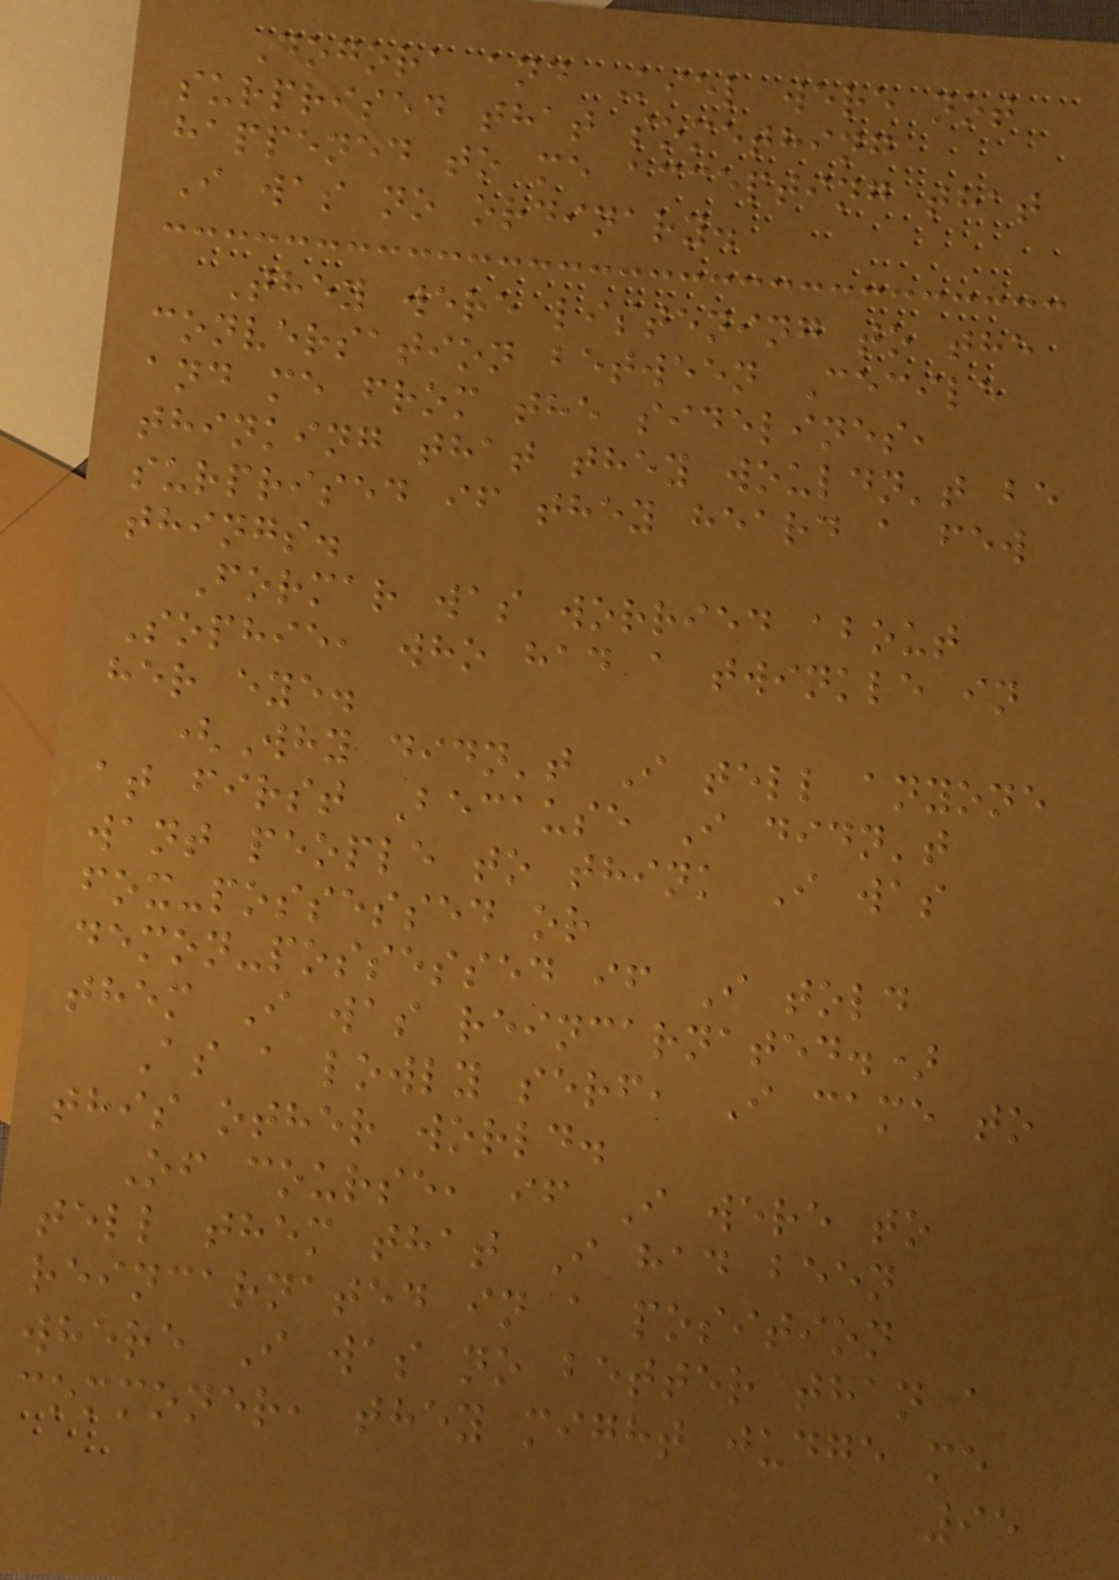Dogora and Kiel were not
surprised that something
happened to me accepting that
I was no ordinary.
They were listening to the
conversation between Cecile
and me from the sidelines,
thinking that they wouldn't be
surprised if they heard a few
things.
Formar was worried about
Sophie, who had a twinkle in
her eye.
(Why didn't I tell anyone
at first Because I didn't
want people to think I was
fox-possessed or
demon-possessed if I told
them I was reincarnated.)
As a lowly serf, I came to
this other world.
Of course, if I were to
tell them that I had been
reincarnated in a position
where I was no better than a
commoner, they might judge me
95
